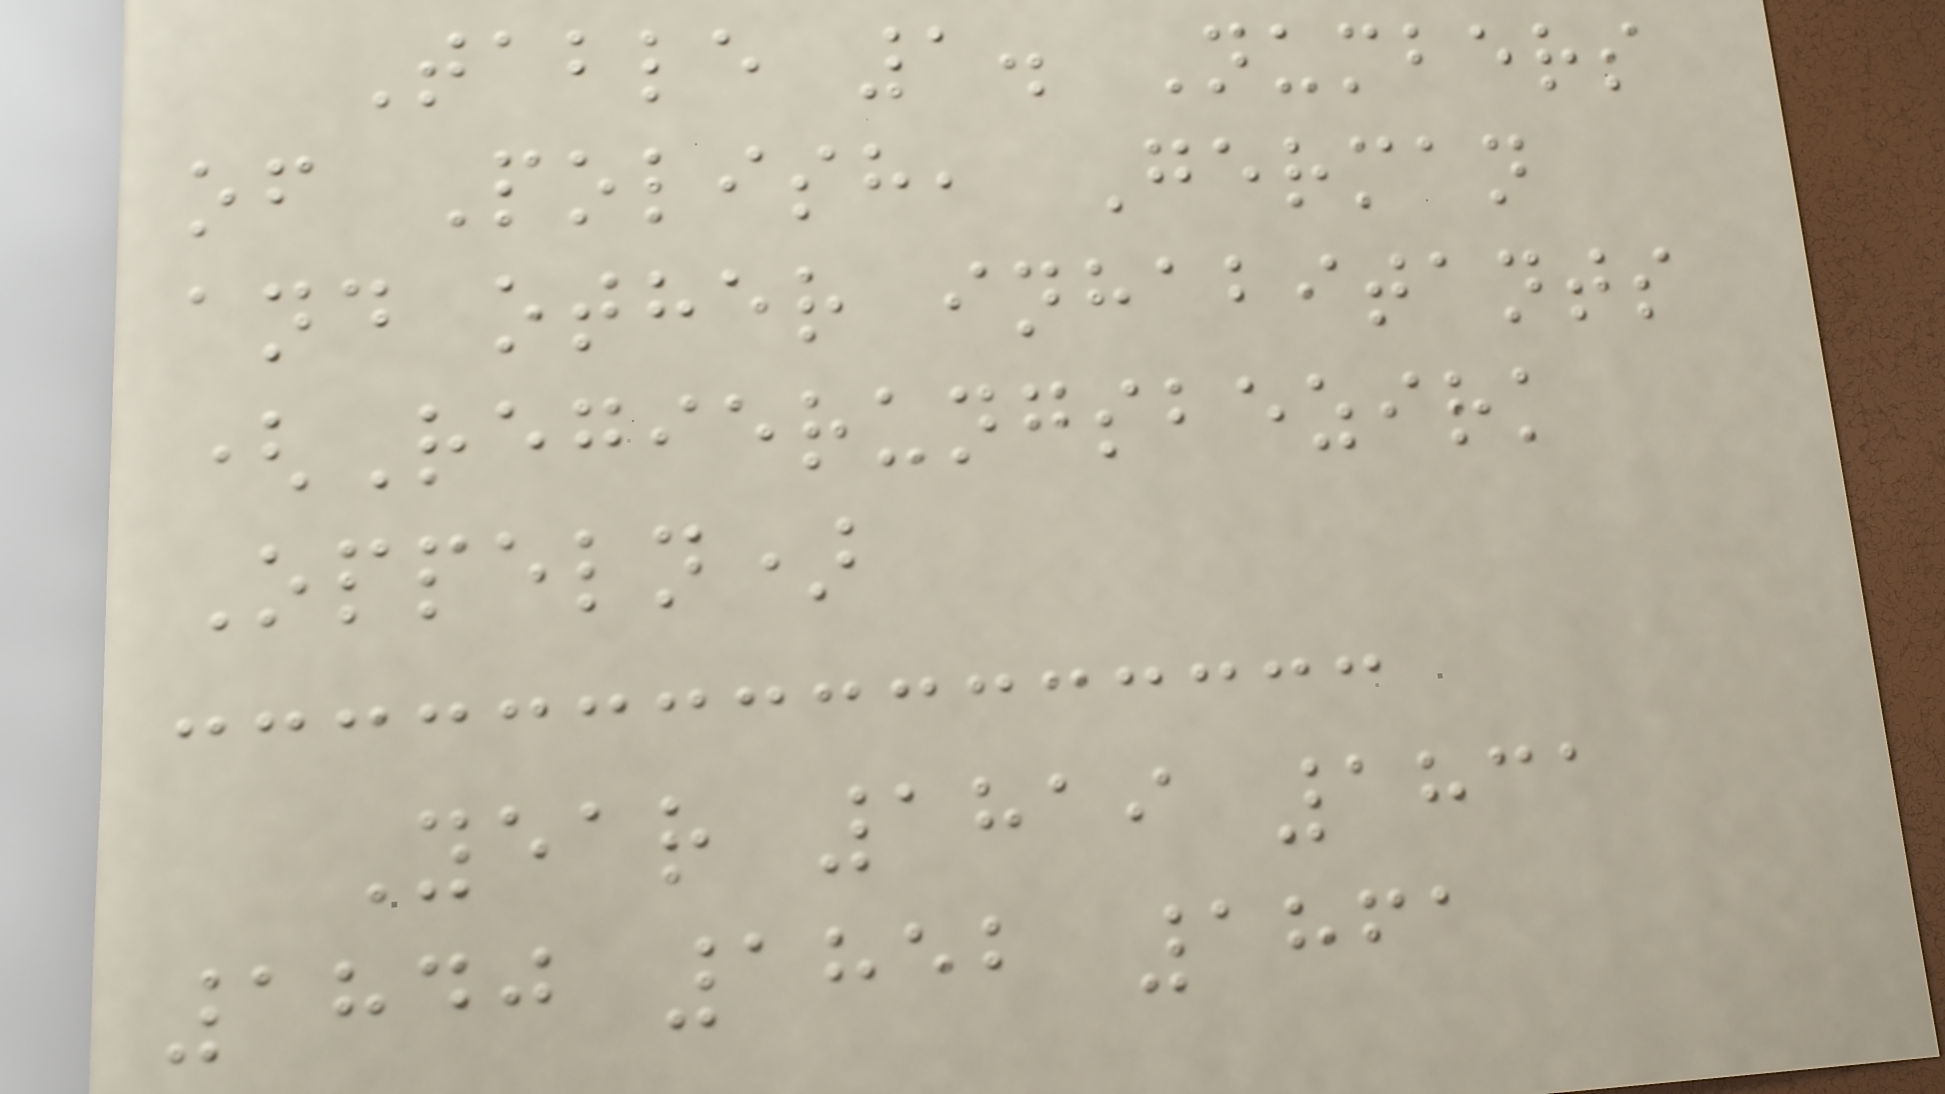Table 1. Numbers
of Polish, German
and other inhabitants
(Regierungsbezirk
Oppeln)
Year 1819 1831
1840 1852 1861
